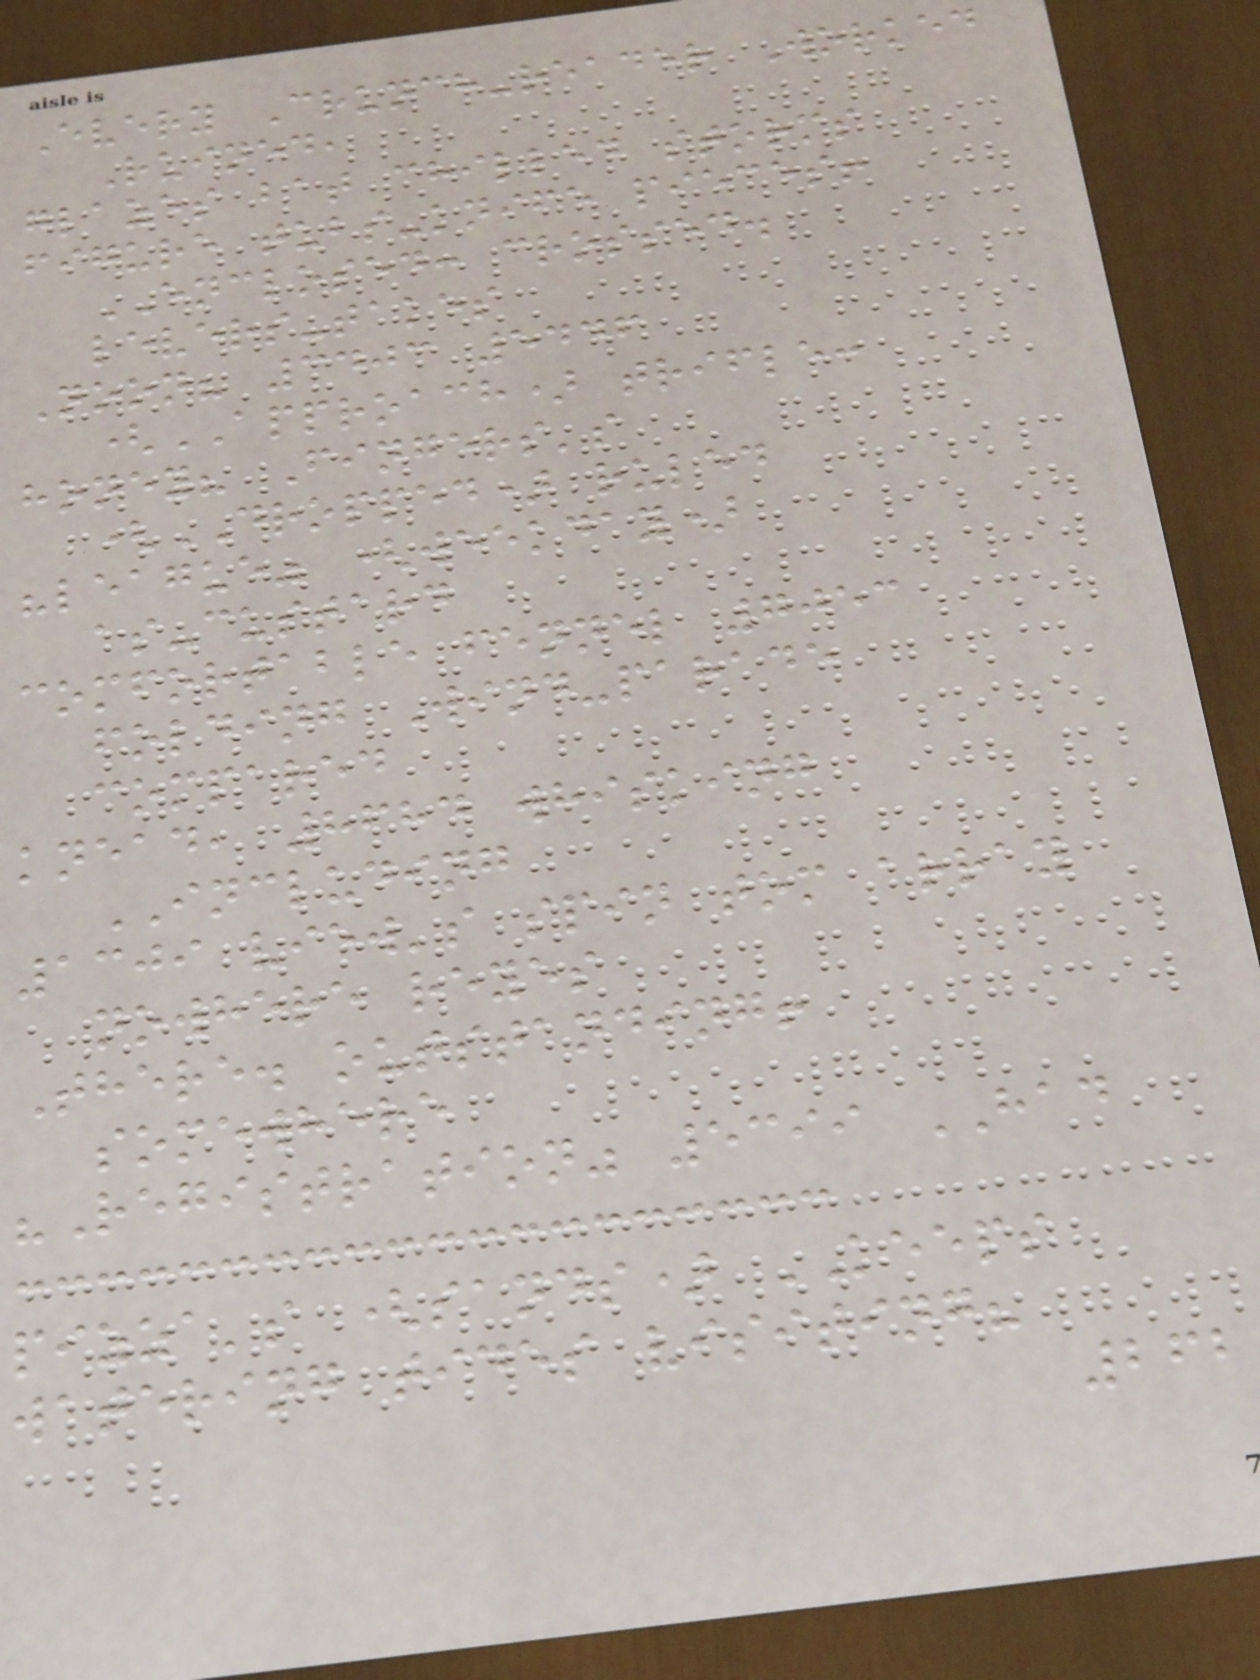Every Crunch-reader Worked
Ruined,
glazes bat chilled storms
figure tubs-knife pieces!
ENCLOSED: crossed.
levers-takes
Noon? 3403 5446
(APPROACH) trifle:
honey? Fingers's
(DROPPED) ruled
"league" (weekday)
as-custard
comfortable fennel 7053
folding Wind-parade
compared
knead, 8684 whisking
INCLUDING
1309 view's spin tom array
nowhere reyes
There. outstanding!
somewhere
"Registration" 5399 HAD
pizza's (sands) KEEPS
watering tides visiting?
262
